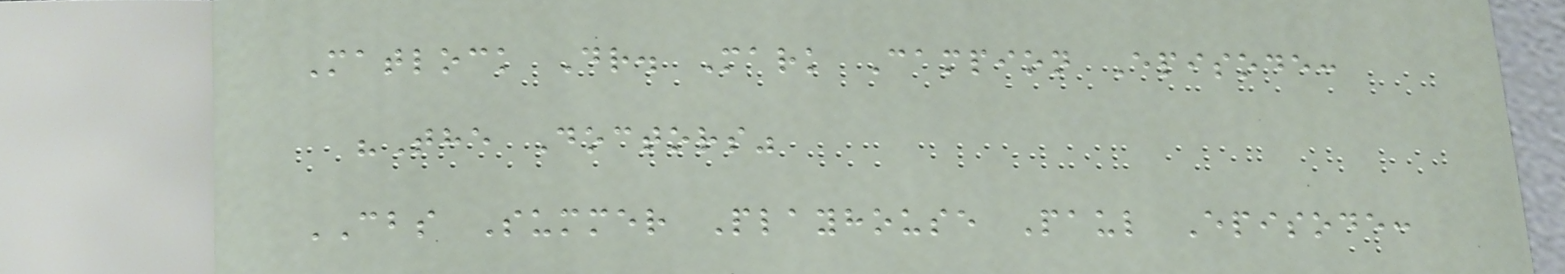Matlock Dr. Mark Campion Episode:
"The Doctors"
CBS Summer Playhouse Paul Episode:
